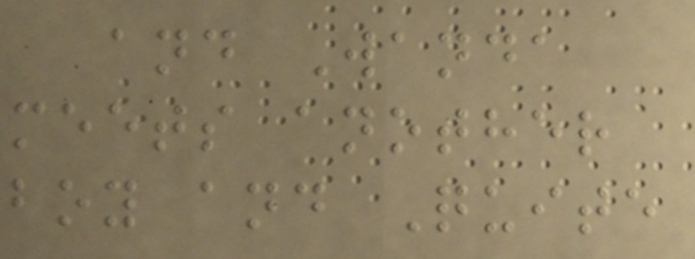and Wanda
meets another
boy and Quite
